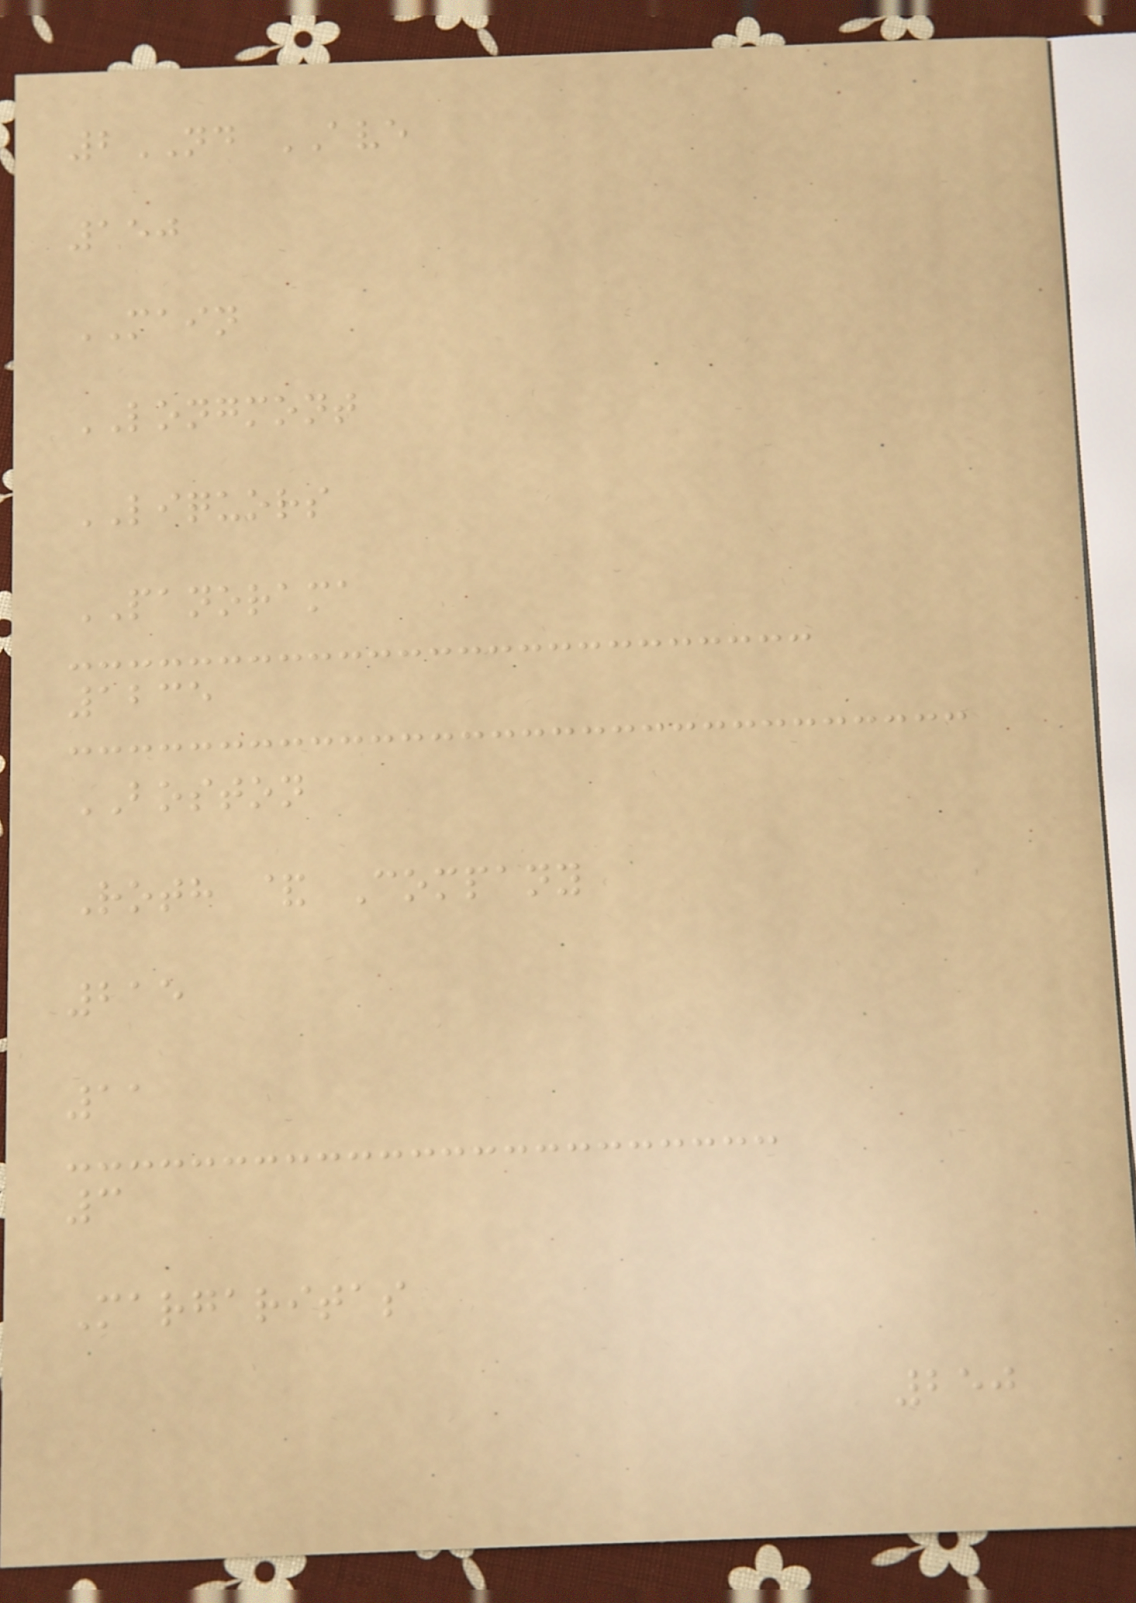2ND AVE
150
MAIN
LONGMONT
LIQUORS
PANORAMA
1235
BOSTON
Roth & Company
215
11
3
Margaritas
250
